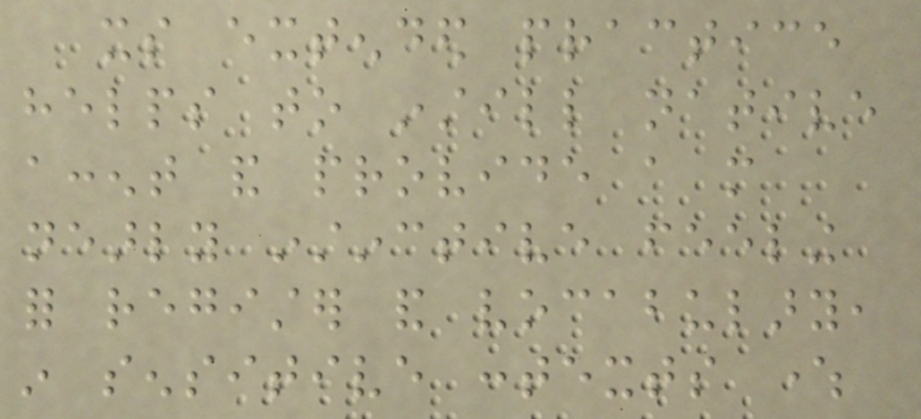its extended practice
helps to instill native
accent and provide a more
nearly instinctive feeling
for register and vocabulary,
in sensitive contexts where
